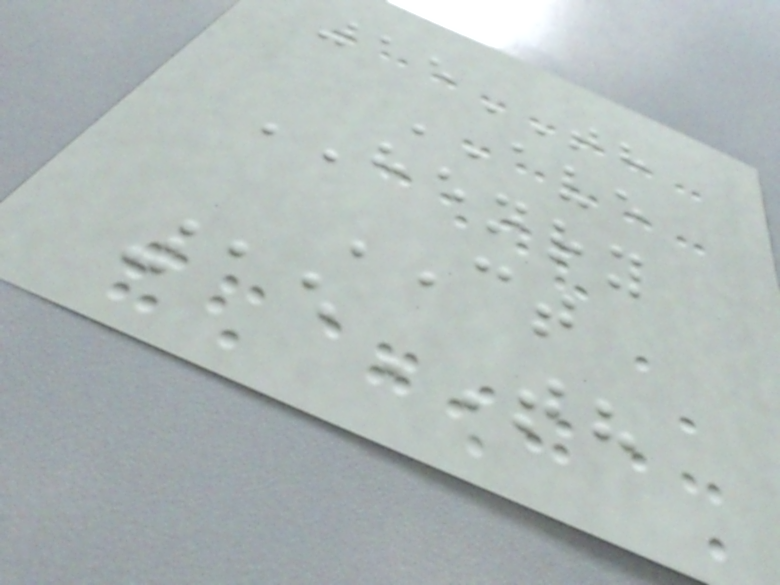15TH
AVE
HENRY
CT
15TH
